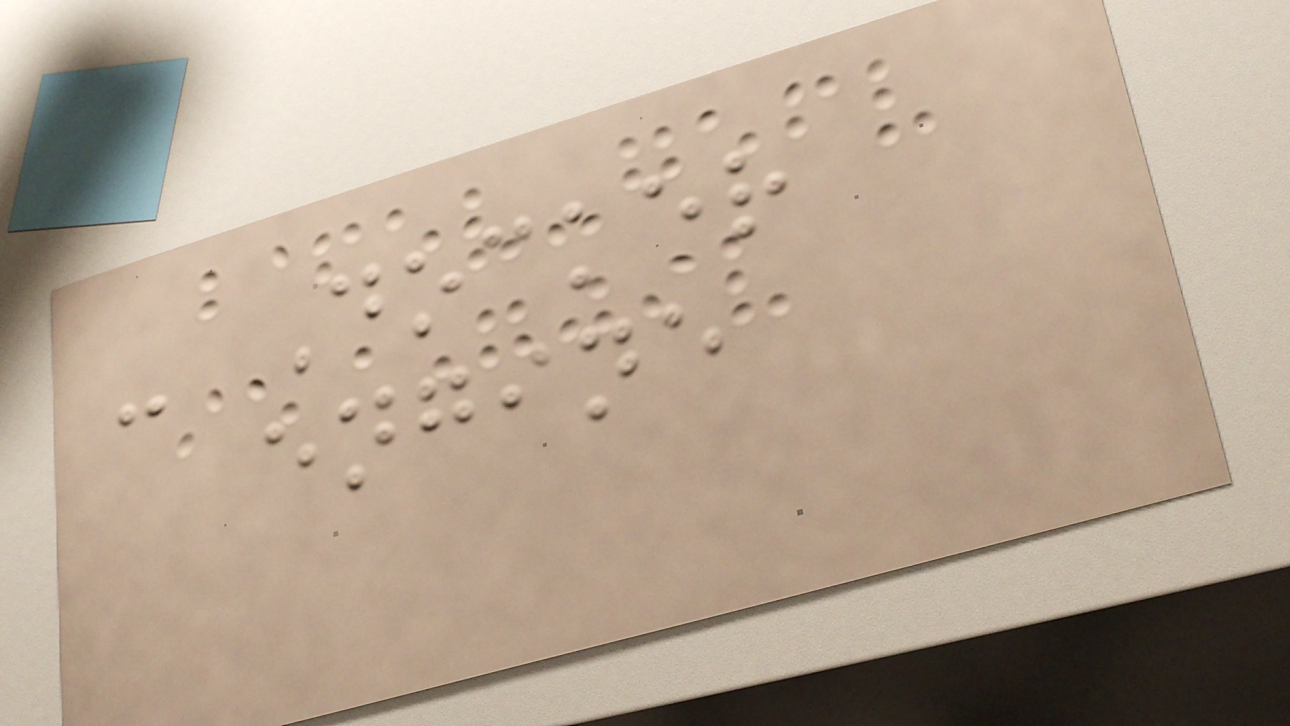- Docker
engine
